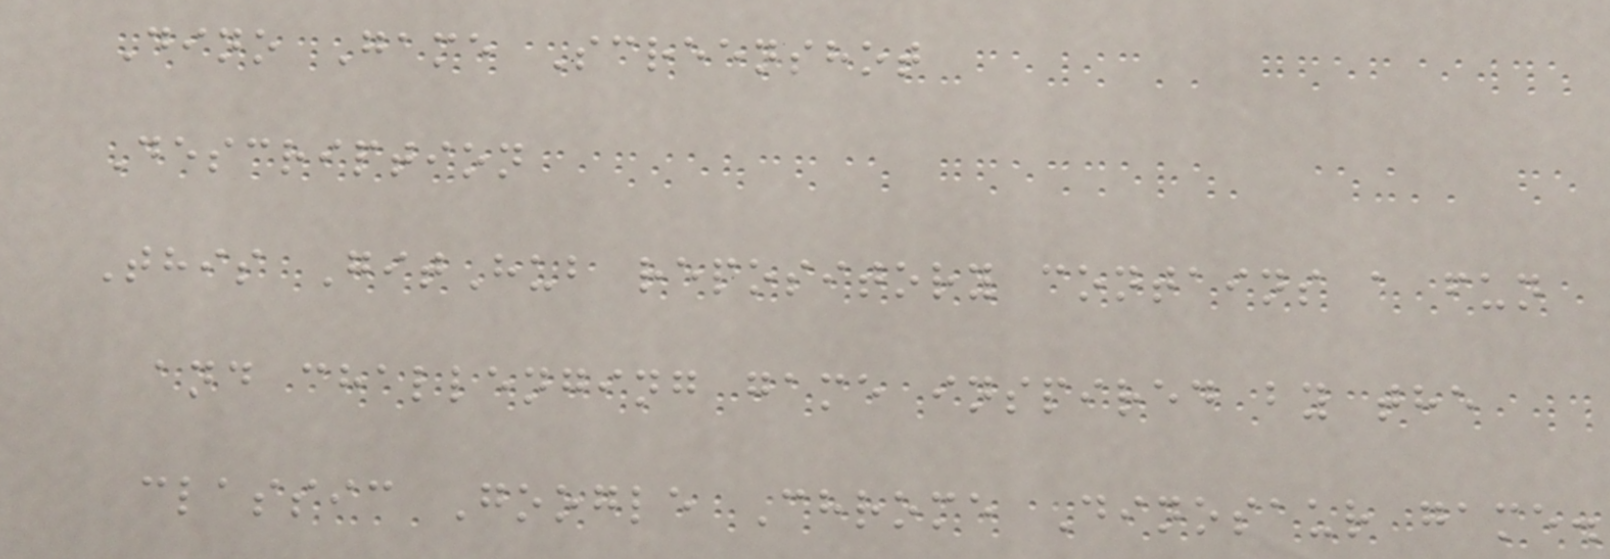Dino Game Screenshot
Description
This GitHub repository contains a fun
and challenging game inspired by the
classic Google Chrome Dinosaur game.
